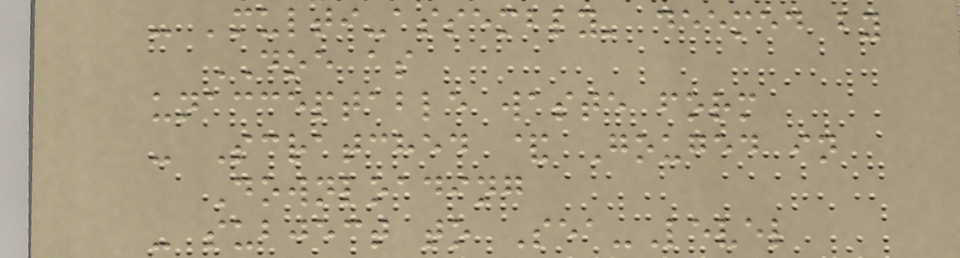- 'multi-assembly' deemed by
DOE as
unacceptable waste form
- Scratched & Gouged in
Downloading
- subject to Sea-Level
